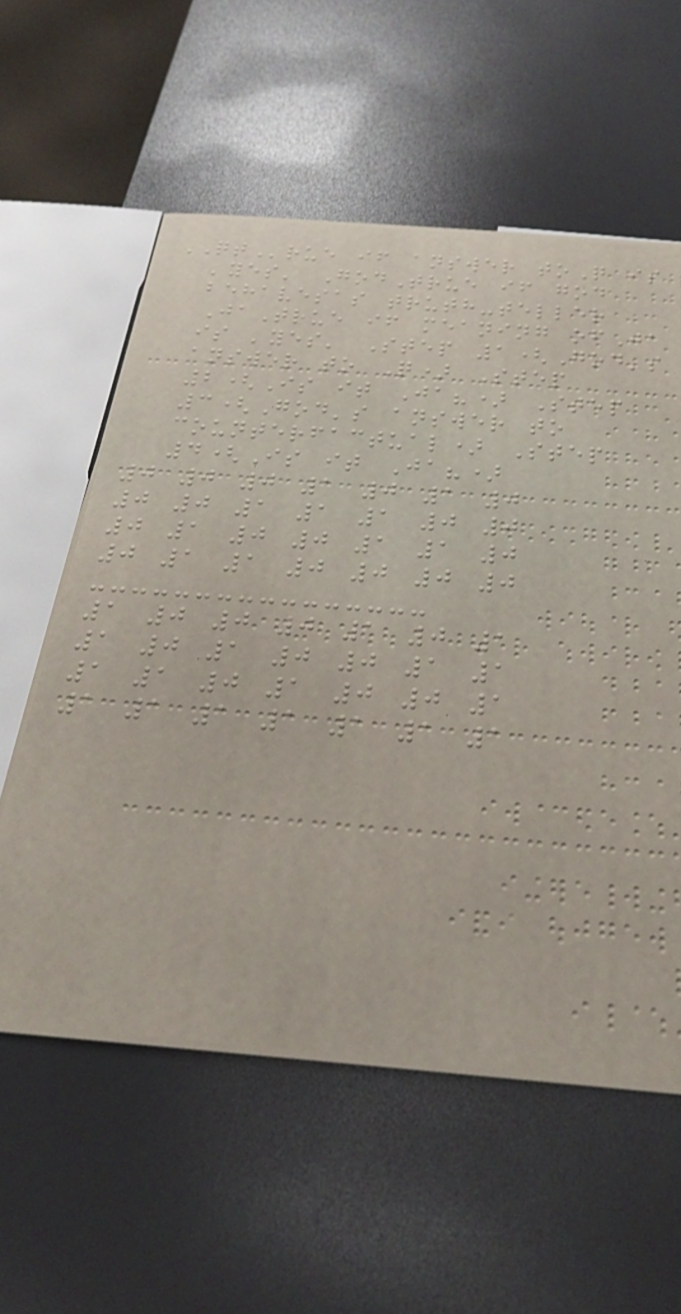QTrue if answer toQ is
'yes' GodTrue if god
behavesas truth-teller
JaTrue if meaning ofJa
is 'yes' Step 1(God's
answer to Q) Step
2(Is it Ja?) Step
3(God's answer to
counterfactual) Step
4(Is it Ja?)
0 0 0 1 0 1 0
0 0 1 1 1 0 0
0 1 0 0 1 1 0
0 1 1 0 0 0 0
1 0 0 0 1 0 1
1 0 1 0 0 1 1
1 1 0 1 0 0 1
1 1 1 1 1 1 1
